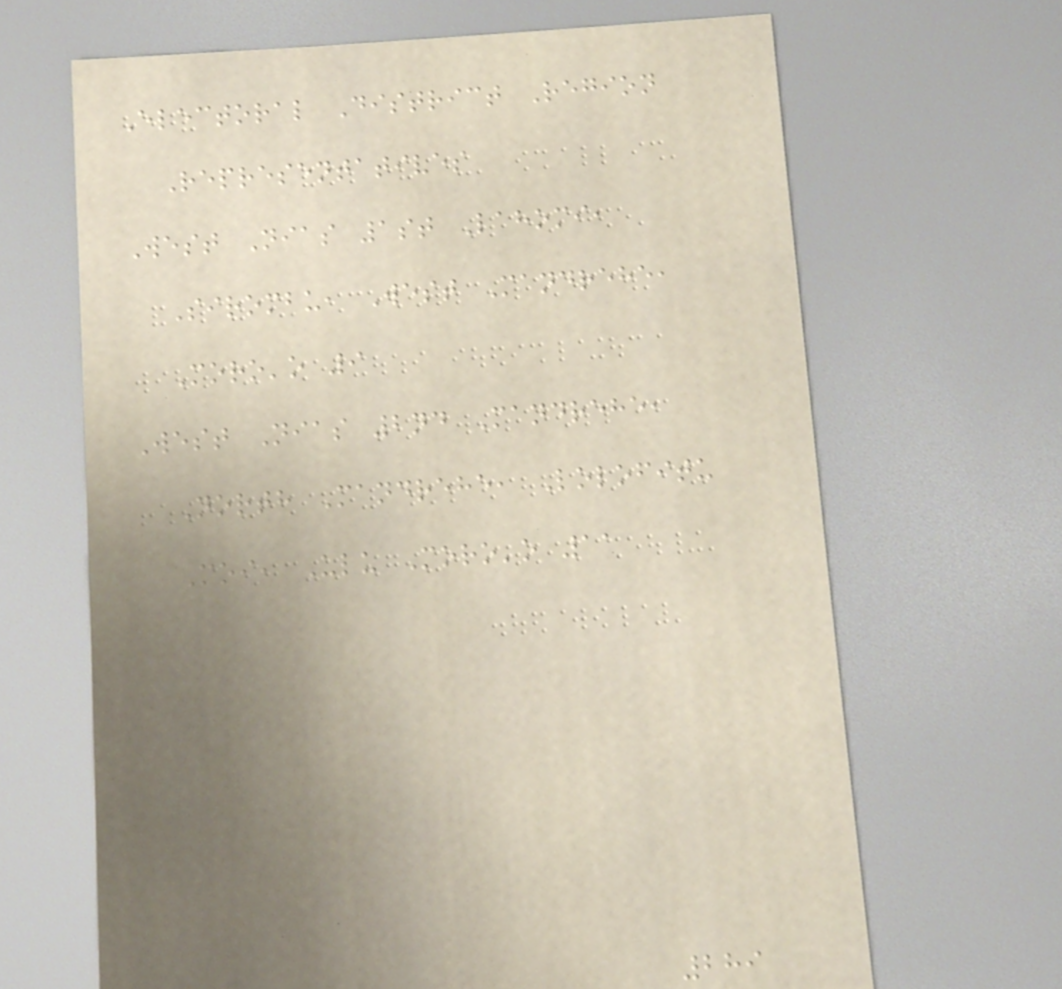Electoral District Region
Representatives
West Nias 1st Lahomi,
Sirombu, West Mandrehe,
Moro'o 9
West Nias 2nd Mandrehe,
North Mandrehe, Lolofitu
Moi, Ulu Moro'o 11
289
